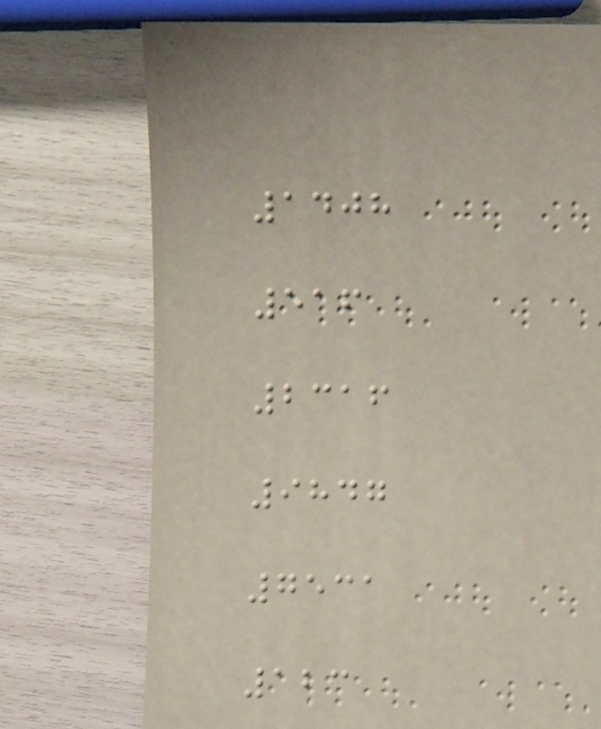1408
516
2316
9847
7531
123
